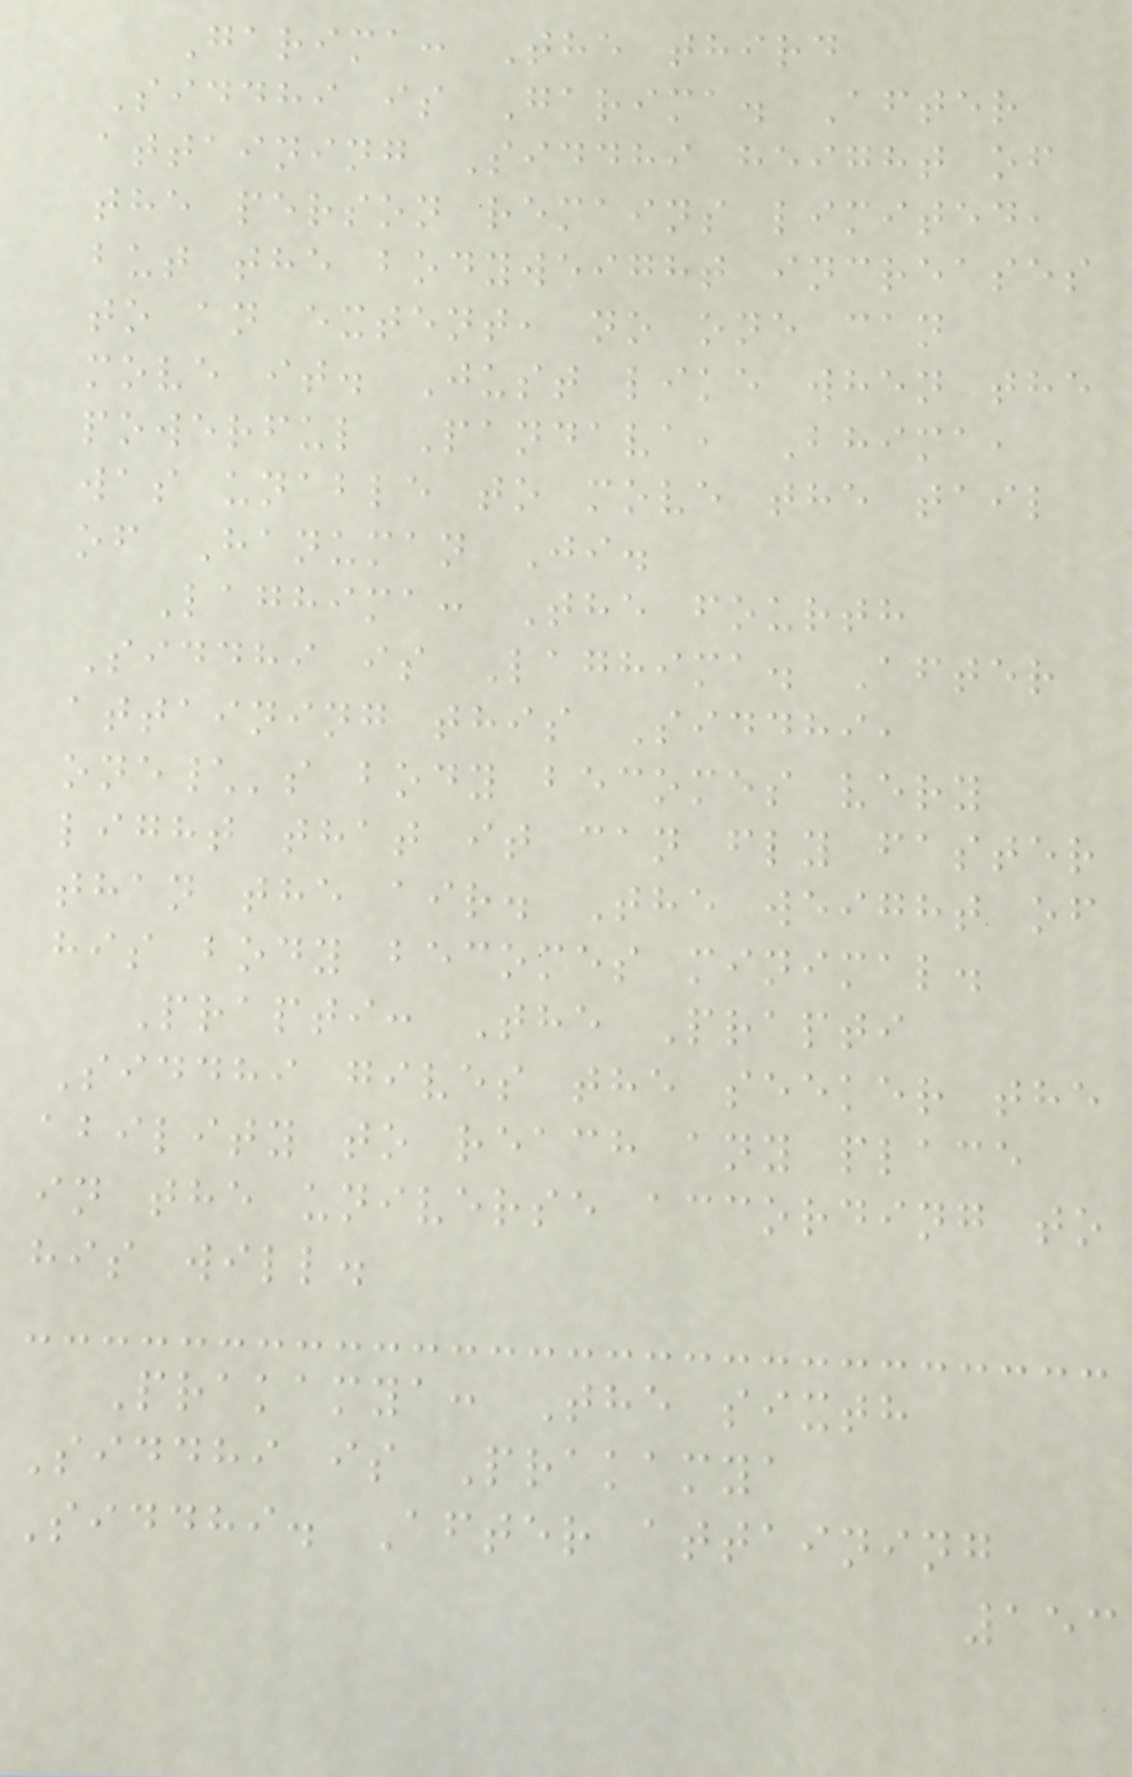Garima: The third
Siddhi is Garima. After
attaining Siddhi height of
the person remains limited,
but the bodyweight increases
to an extent, no one can
move it. Just like when the
powerful Pandava, Bhima,
was unable to move the tail
of Hanuman Ji.
Laghima: The fourth
Siddhi is Laghima. After
attaining this Siddhi,
one\'s body becomes very
light that it can fly faster
than the air. The weight of
his body becomes minimal.
Prapti: The Prapti
Siddhi gives the seeker the
ability to reach any place
in the universe according to
his will.
Prakamya: The sixth
Siddhi is Prakamya
Siddhi. After attaining
153
